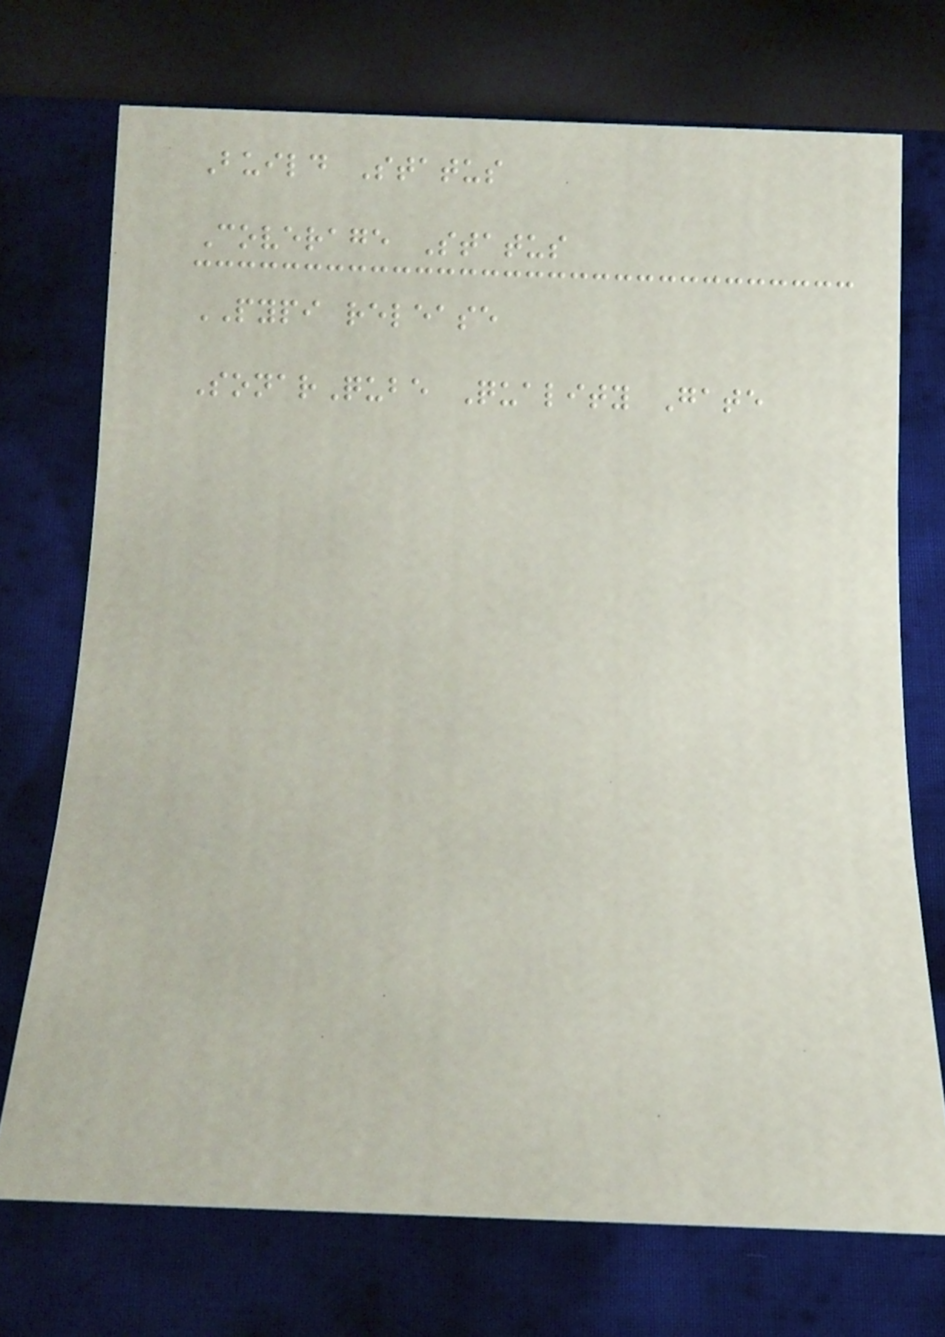Build Status
Coverage Status
PYPI release
SonarQube Quality Gate
